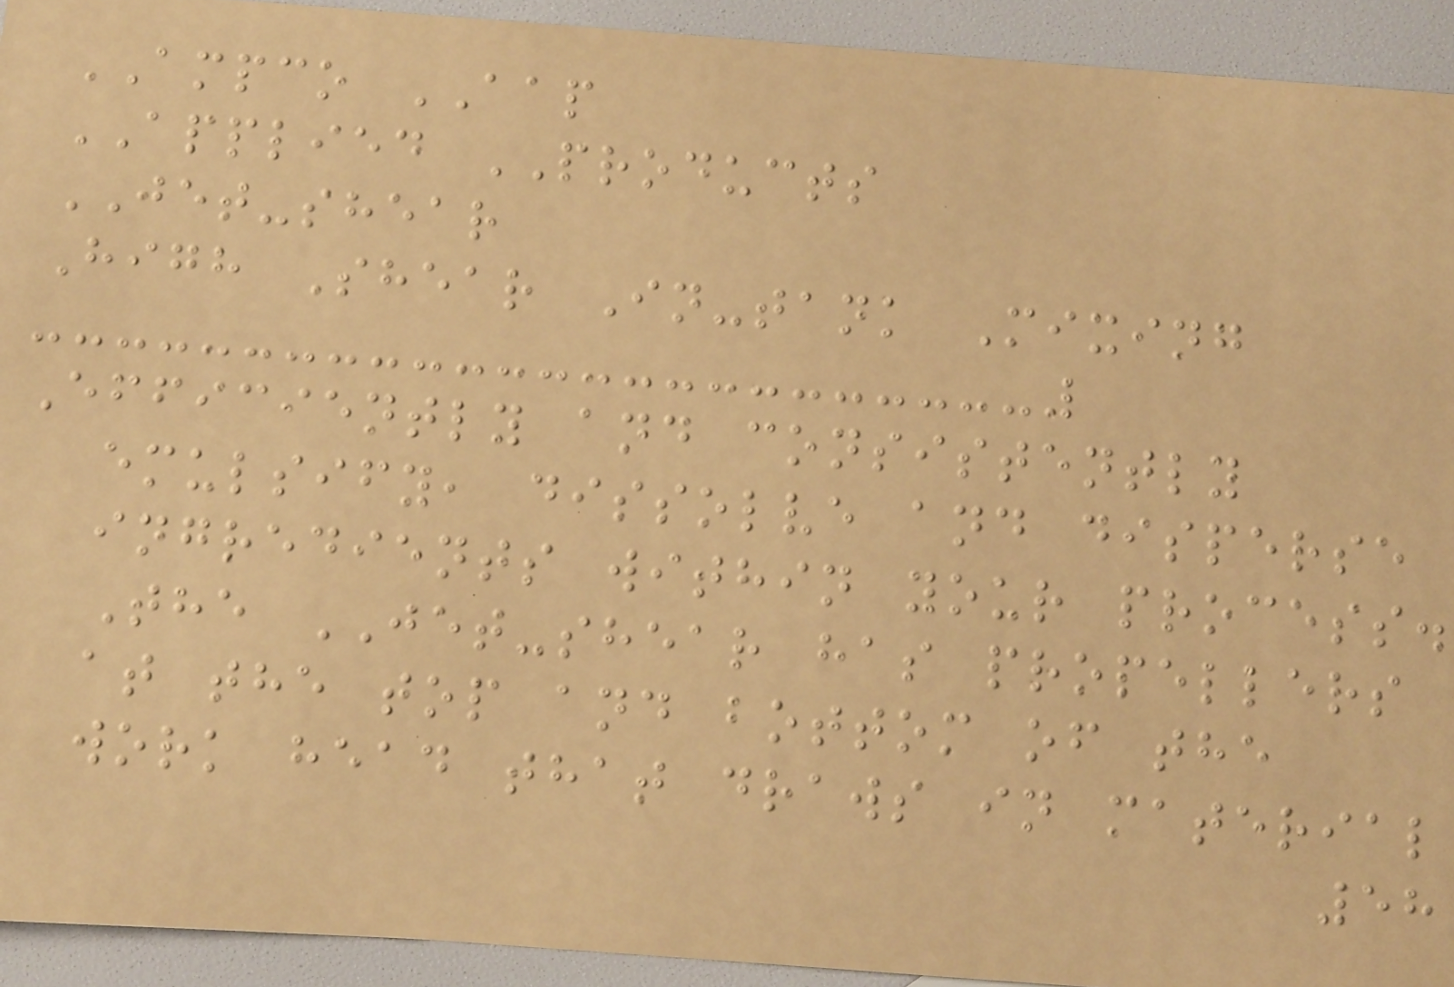AMPCO AAP
APPLIED PRODUCTS
JET-shear
High Shear In-tank Mixing
Efficiently and consistently
emulsify, dissolve and disperse
ingredients within your process.
The JET-shear has propellers
at the top and bottom of the
work head that draws in material
58
